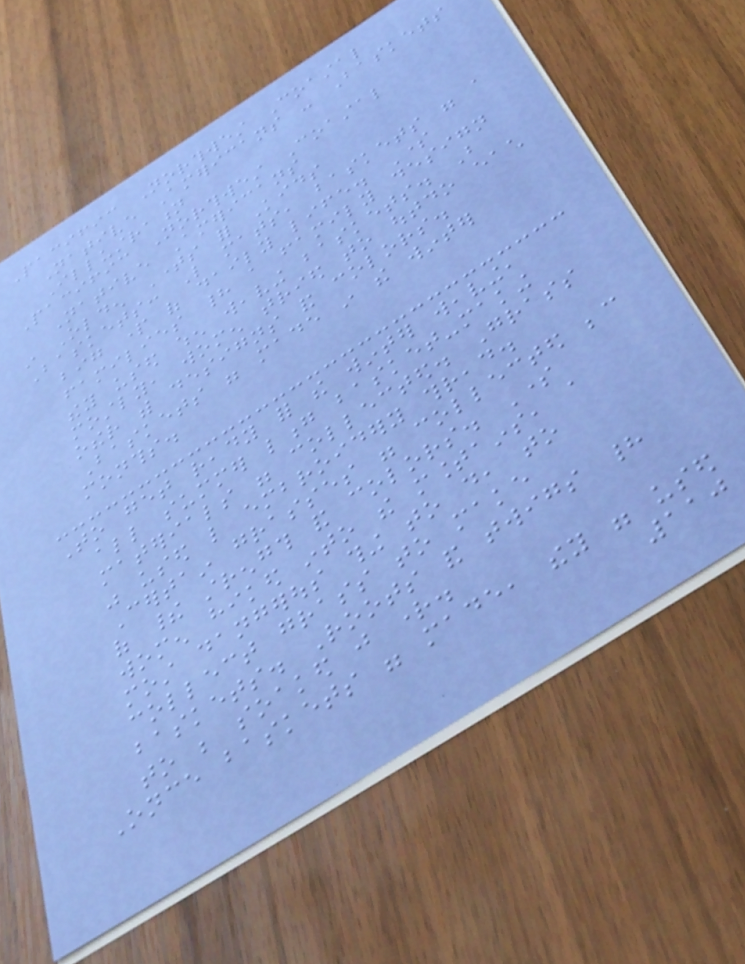Pacific Northwest Coastal
Native Americans - Baskets
Illustration
Pacific Northwest Coastal
Native Americans
in Olden Times for Kids
Baskets: Like mats, baskets were a
big part of daily life. Some
families had a family design
they used when weaving baskets. But
mostly, women tried to outdo each
other with designs and colors.
Baskets were made in the winter
months.
To get ready for the winter weaving,
all summer long basket-making
materials were collected. Grass
was used like embroidery thread.
Certain grasses were collected because
of their strength and colors. Some
women hiked into the mountains, a
most dangerous thing to do, to
collect grass to make
baskets. Roots and twigs had
to be soaked just right.
Once baskets were made, they were used
110
